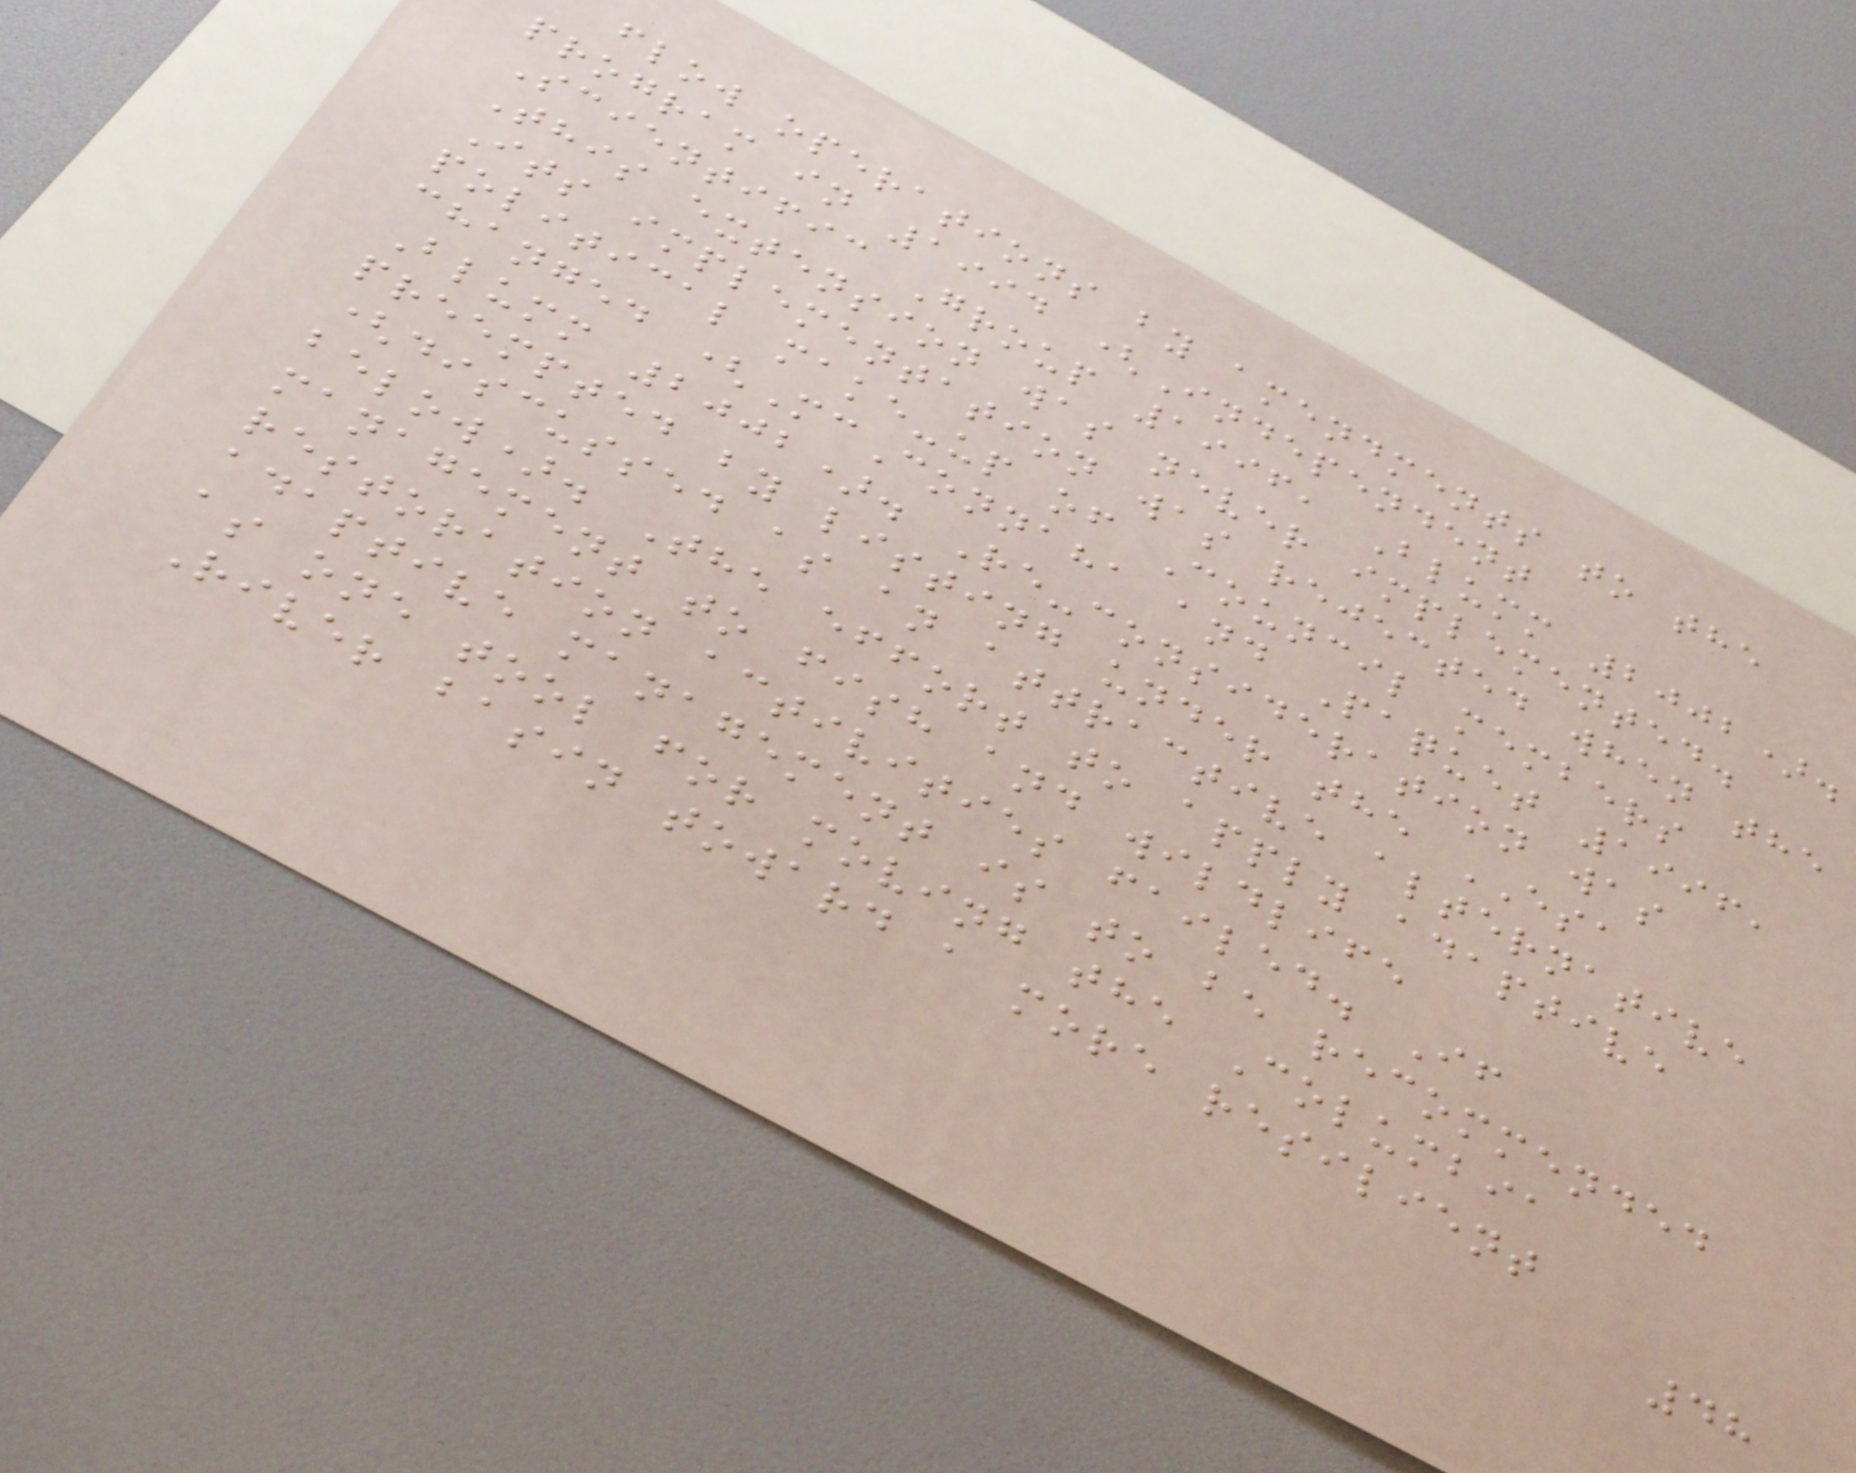flow operations by amendments to the
program in 1994 (Independent
Scientific Group 1996, Blumm 2002).
This extension was never implemented.
Its implementation was rejected when the
political make-up of Council members
changed (McConnaha and Paquet 1996,
Blumm 2002). Re-consideration was
preempted by listing under the ESA
(discussed as an attractive alternative
below). The effort to apply adaptive
management to fish and wildlife
restoration activities failed. If
adaptive management is to be recommended
as one tool for moving the Columbia
River basin toward a more resilient
48
